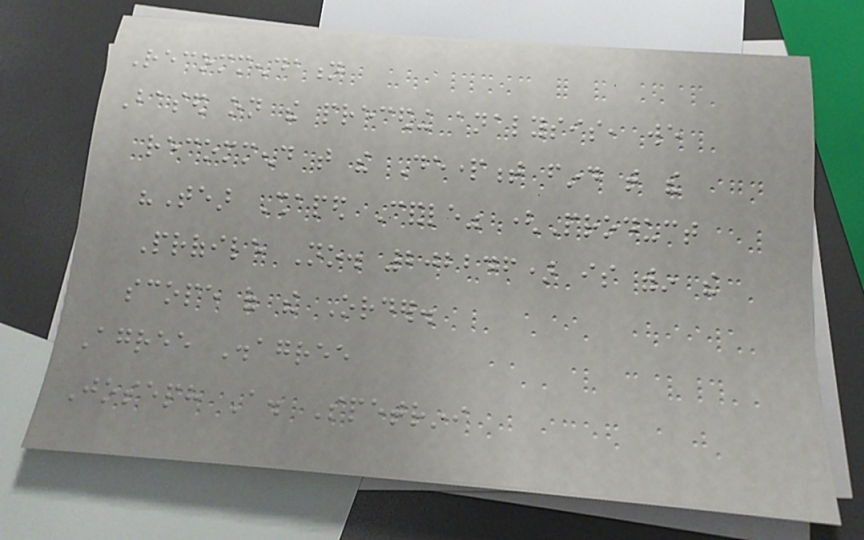Recommendation
Based on the preceding analysis, we
recommend that the Department find that the
"Tear Shaped Candle" (Product
Profile No. 202246) is within the
scope of the Order.
Agree Disagree
Joseph A. Spetrini
